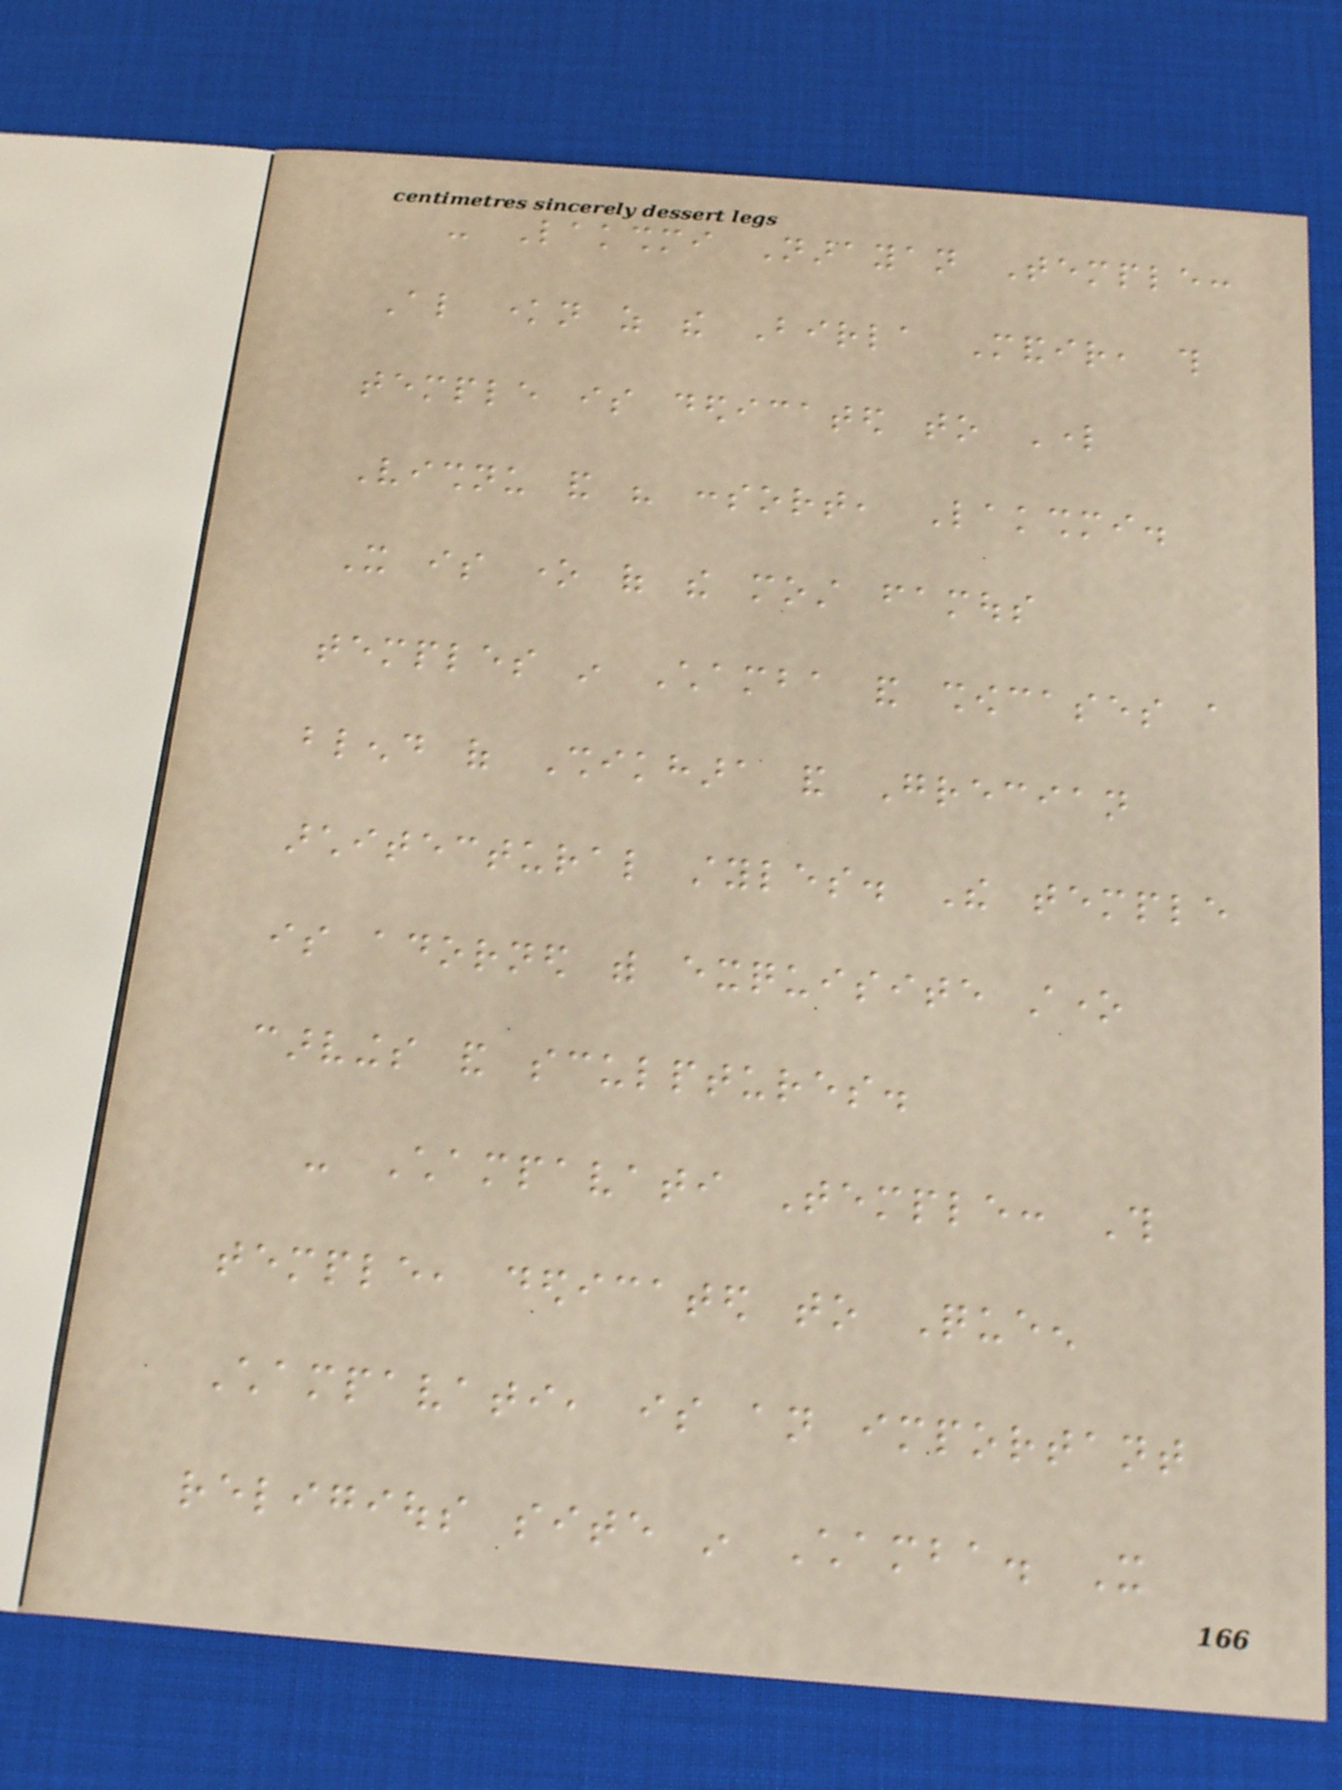- Lakshmi Narayan Temple:
Also known as the Birla Mandir, this
temple is dedicated to Lord
Vishnu and his consort, Lakshmi.
It is one of the most famous
temples in Chamba and showcases a
blend of Shikhara and Grecian
architectural styles. The temple
is adorned with exquisite stone
carvings and sculptures.
- Champavati Temple: This
temple, dedicated to Queen
Champavati, is an important
religious site in Chamba. It
